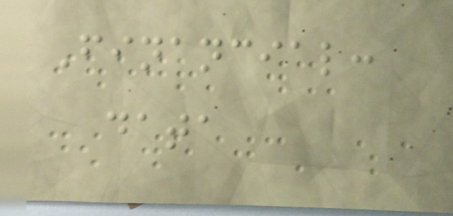Financial:
data
